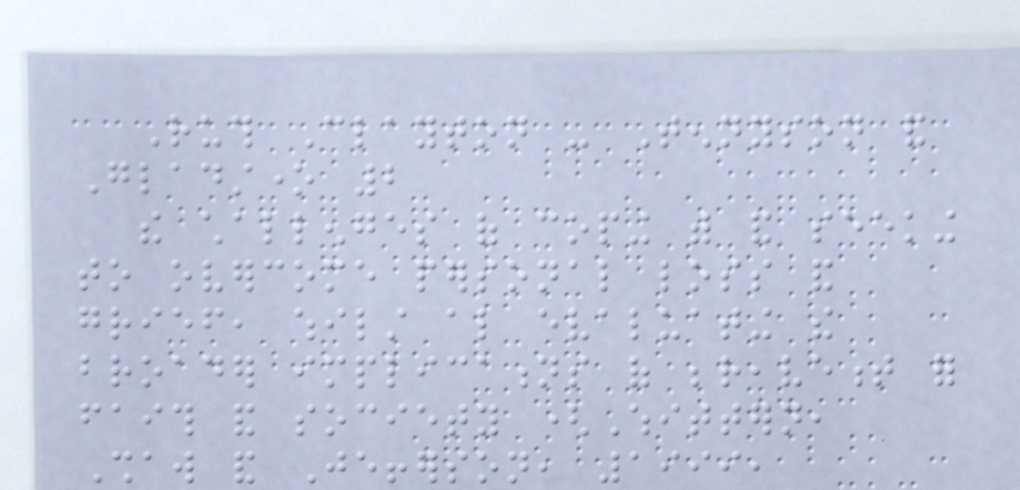Ruth Clayton - Tennyson and
Gladstone 2
the challenges of coping with and seeking
to overcome personal loss and
grief, whilst also evaluating the
broader implications of bereavement for
faith and society (Whittern,
Shaw and Jefferson, 1999,
